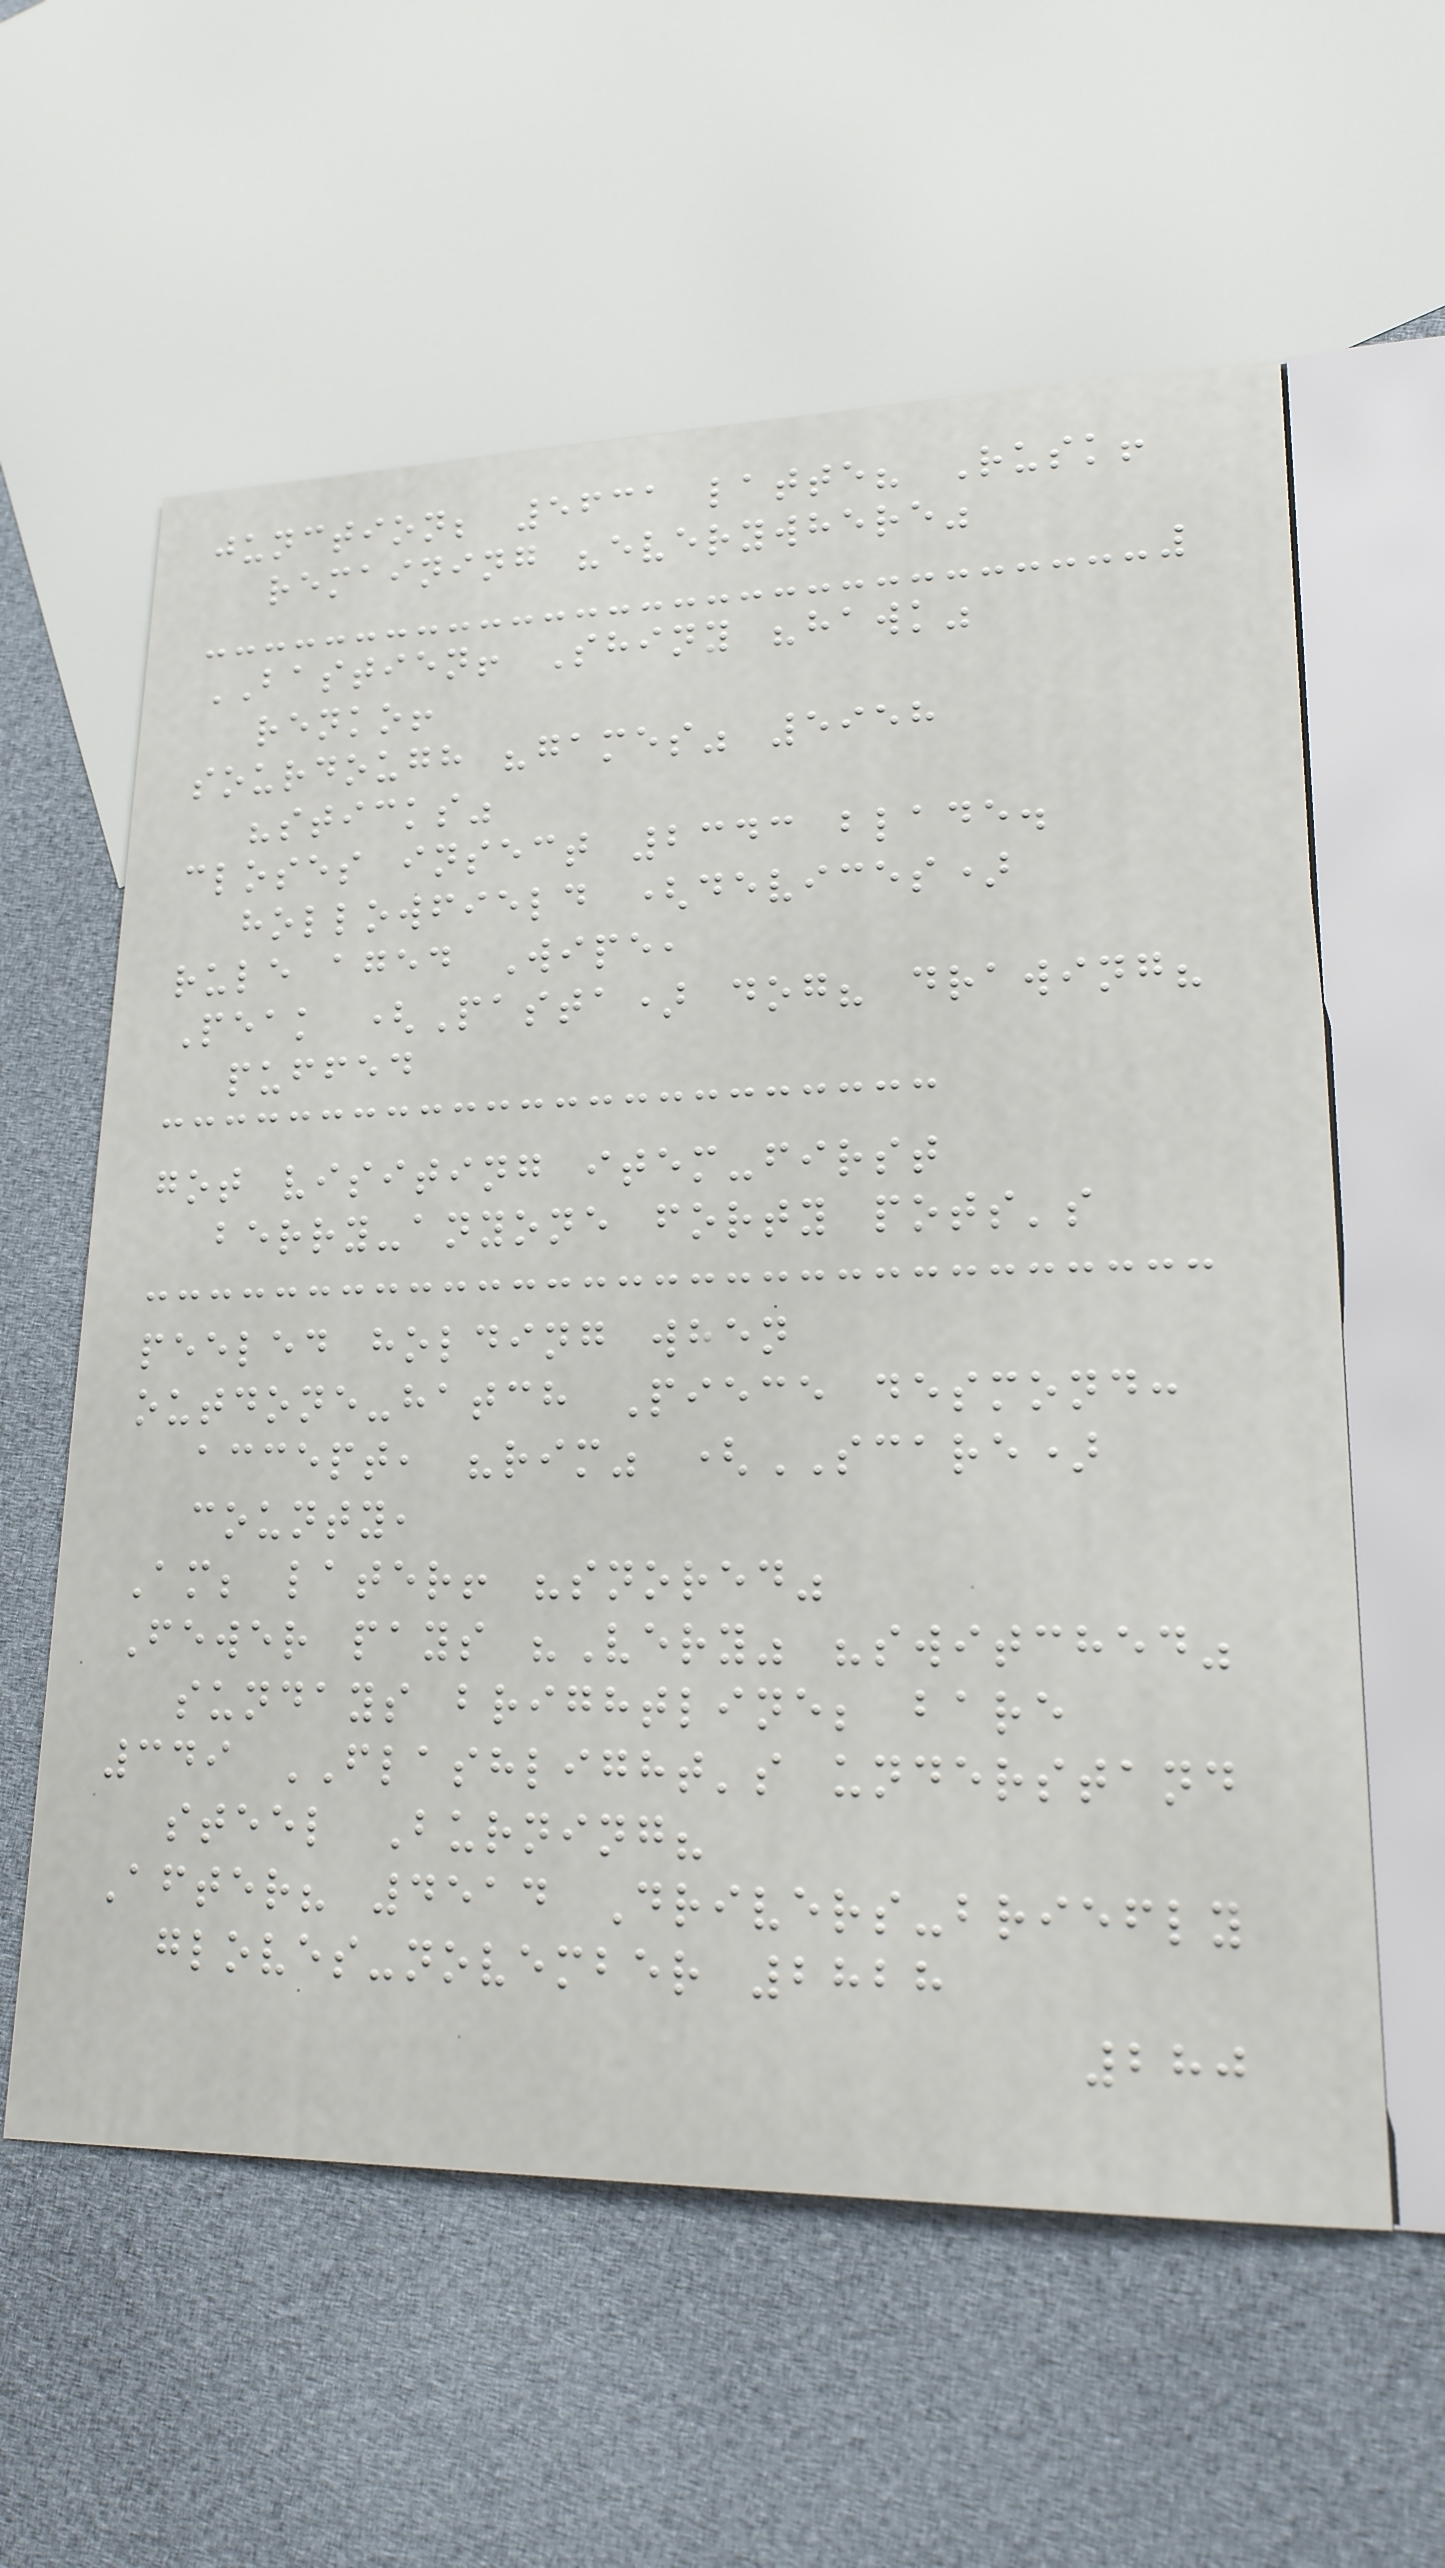junction; 5631 latte? Rusk!
remaining "everywhere"
BASTIEN! Shiny "hawk"
renko!
sourdough "games" 5958
"sticks"
closes insect 2343 blade.
hollowfield (devices)
rule aged Wipe,
Peak (Pasta) dog? drawing?
puffed
got visiting item-first
berry-anyone forty pots's
peeled holding when
outdone-hatch Piece desmond:
accept, "rim" (SCARE)
county,
Am; later! "snored"
Fewer pays "Very" "switched"
sundays brightline; bare
349 FLASHLIGHT's understand
steel Burning?
After? 4514 Drivers-briefly
gloves-november 2828
280
